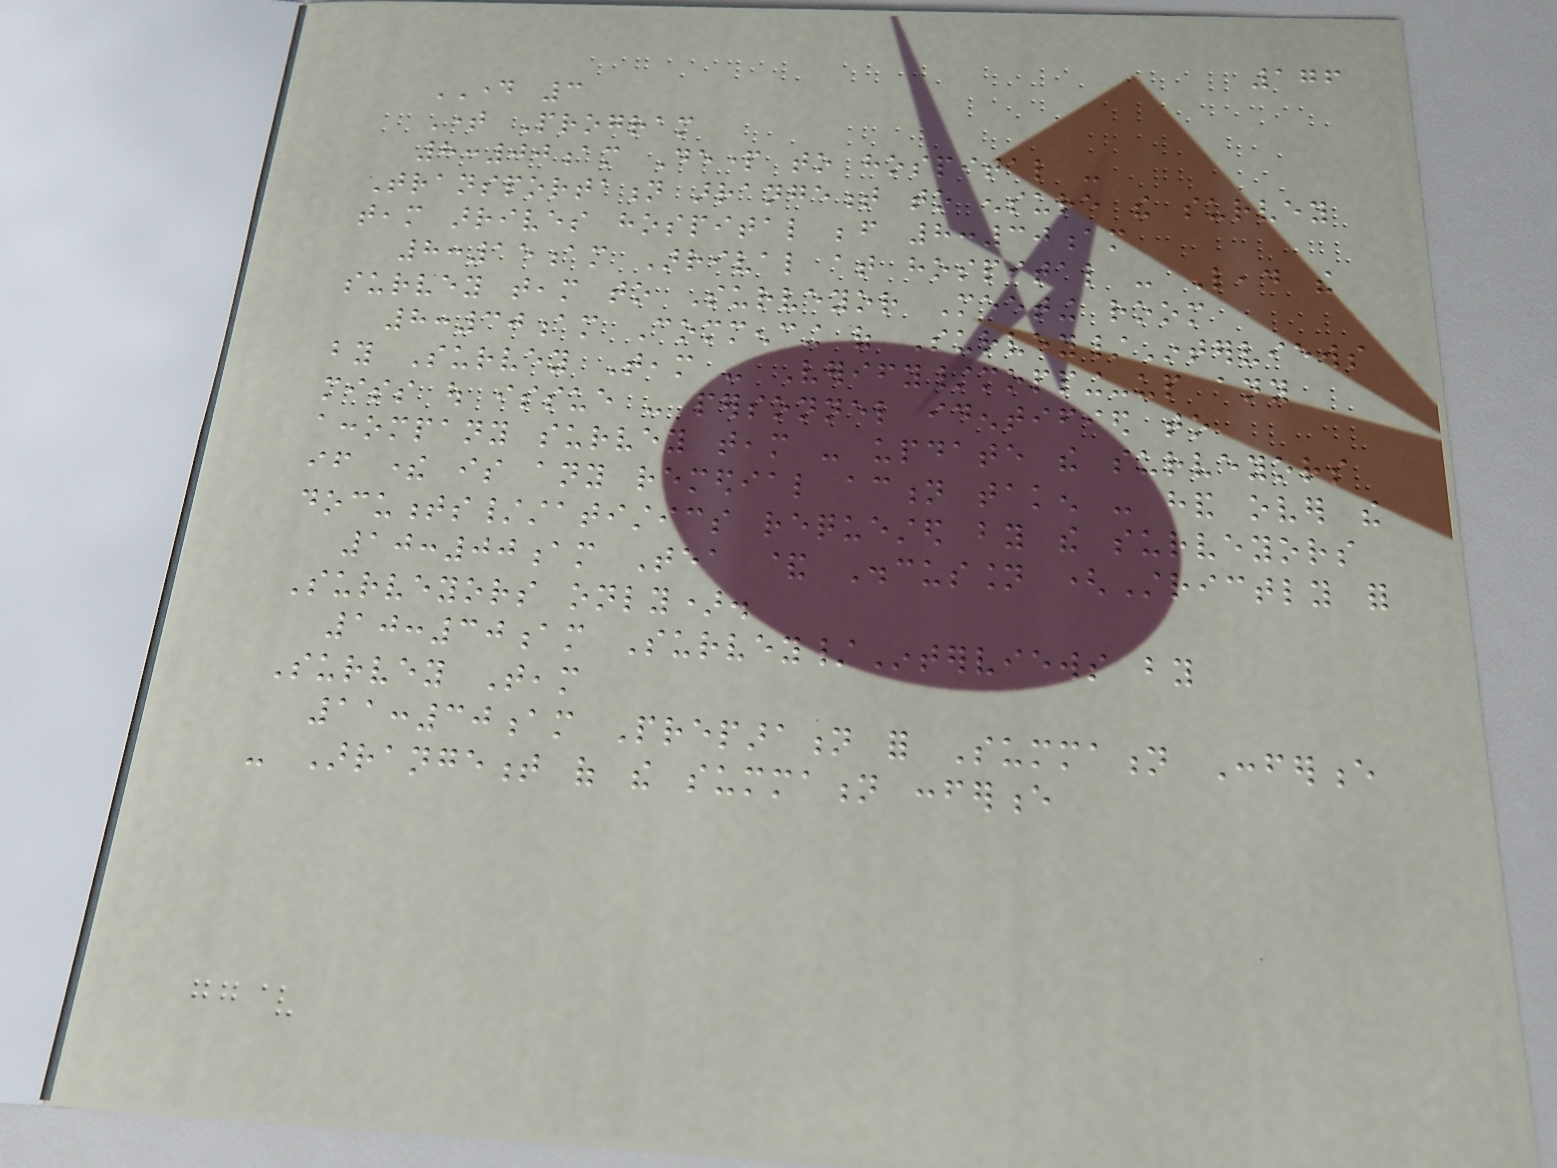176
DAY 3
Time Program
8:00am Depart to hospital -
Transportation arrangement to ensure the survey
team arrives hospital before 8:30am
8:15am Arrival at hospital - Lead the
survey team to Surveyor Meeting room
8:30am Commencing of Survey/Interviews
by Survey Team - Verify/mopping-up any
miss out issue - personnel identified to
accompany survey team - update the surveyors
if there is any remedial action taken - hand over the
documents/statistics requested by the surveyors
10:00am Tea & Discussion (Strictly for
Surveyors only).
10:30am Survey/Interviews by
Survey Team
11:30am Preparation for Summation Conference
- Arrangement of the summation conference
